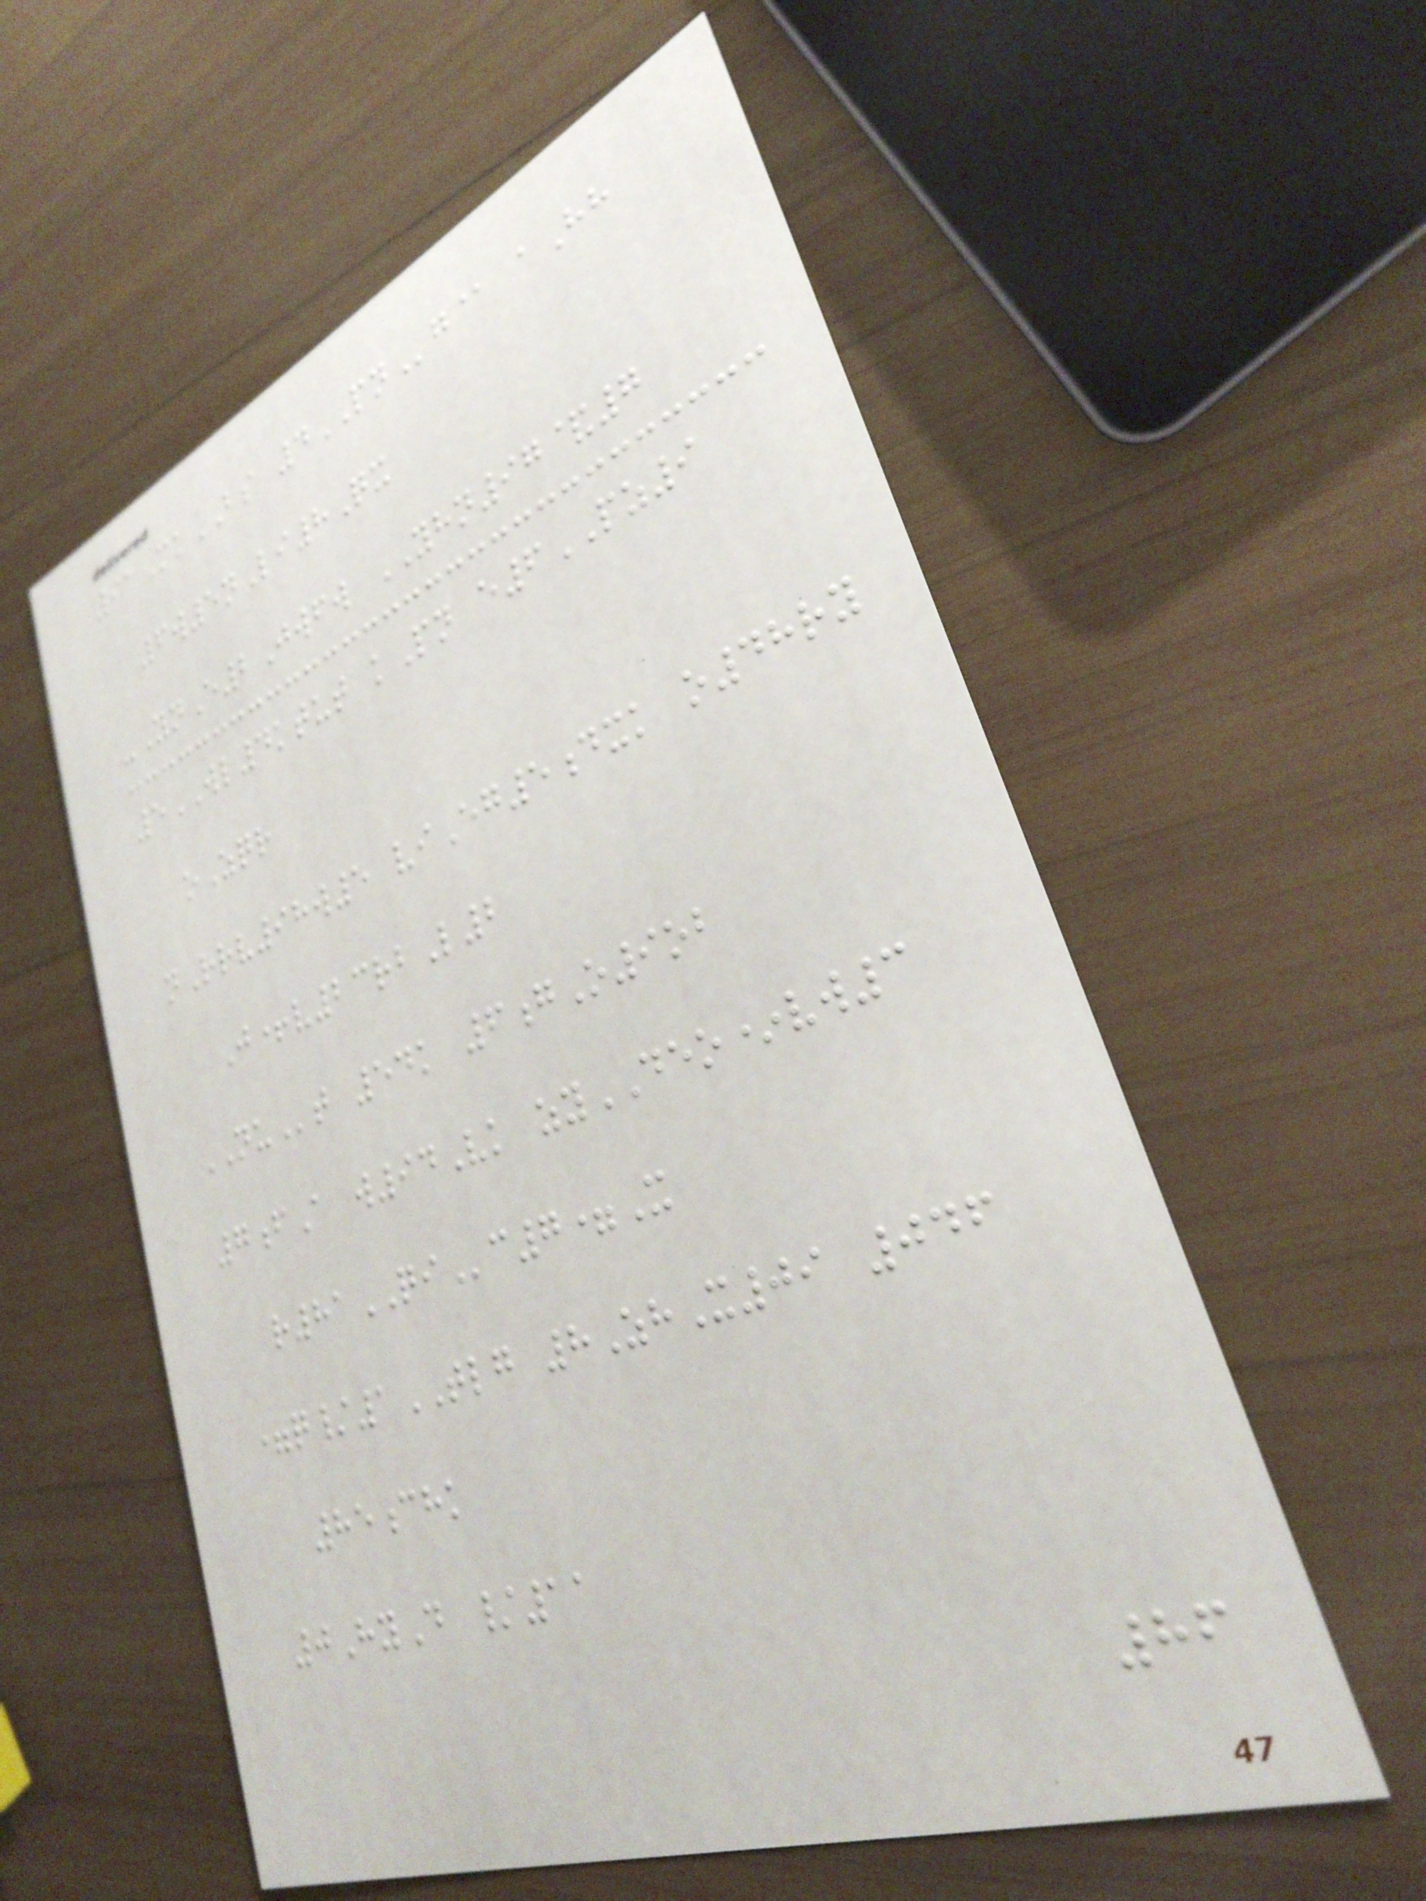91MkBS 4PNg@ aHh
6w5nLi8Qx
-YnE2Jwfw YHN97&7
5WL4ktut kPn e6PZ9
oZqr
nRrv98w5 viEg5dxk o48ry
J+v23rbL2
NUt 54k 6gO9ob
7fA w94Vk zyDEO*vw3
r81QIc7=X
=q/1TLG 8ZhX09 046
85chk
0HyD /11
86
